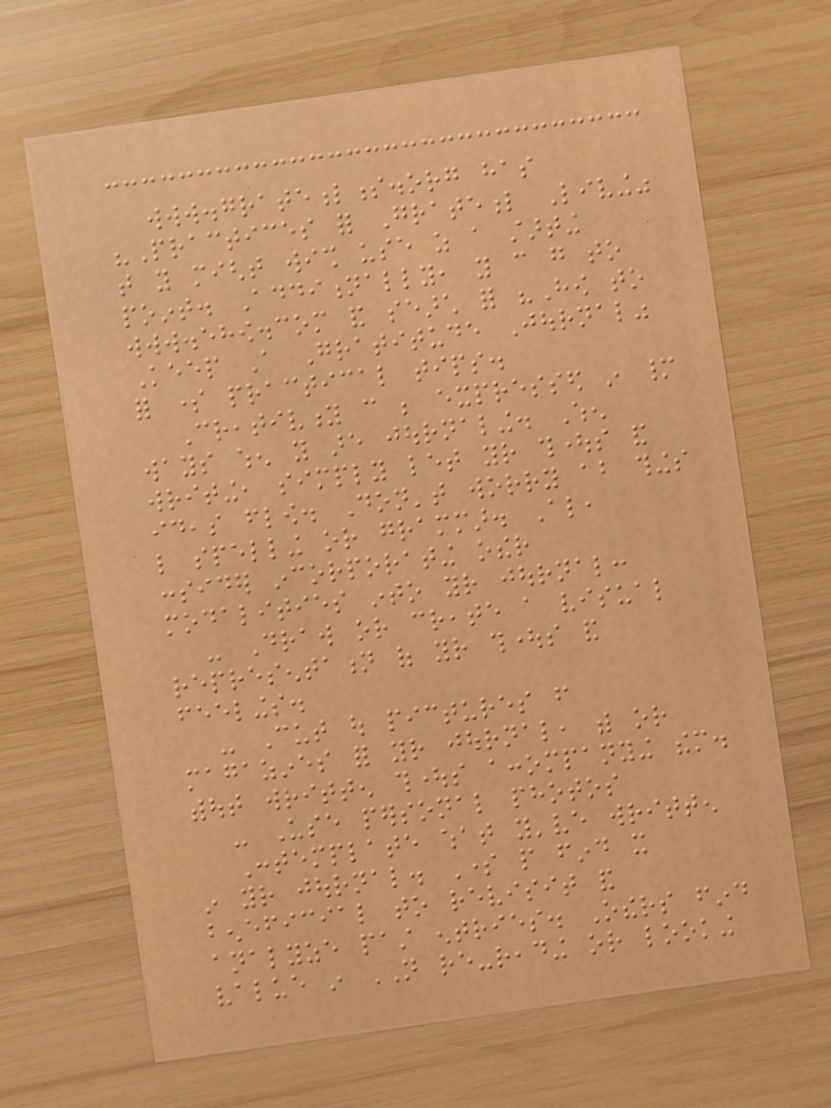www.gratefulness.org has
"Practices for Grateful Living"
that you might wish use as a starting
point. Additionally, you can go to
www.ehow.com and search for "How to
Keep A Gratitude Journal"
for some practical tips.
Creativity can be expressed in many
ways when you are journaling. When
writing, simply let your thoughts and
ideas flow. Don't worry about things
like spelling or grammar. Also,
consider incorporating other
modalities into your journal:
- Draw or create a visual
representation of your thoughts and
feelings.
- Cut out pictures from
magazines for your journal, with or
without written thoughts accompanying them.
- Use personal photos
Contemplate what you've written
in your journal. Some people find it
beneficial to revisit and
analyze past entries. Others find
value in NOT re-reading or looking
